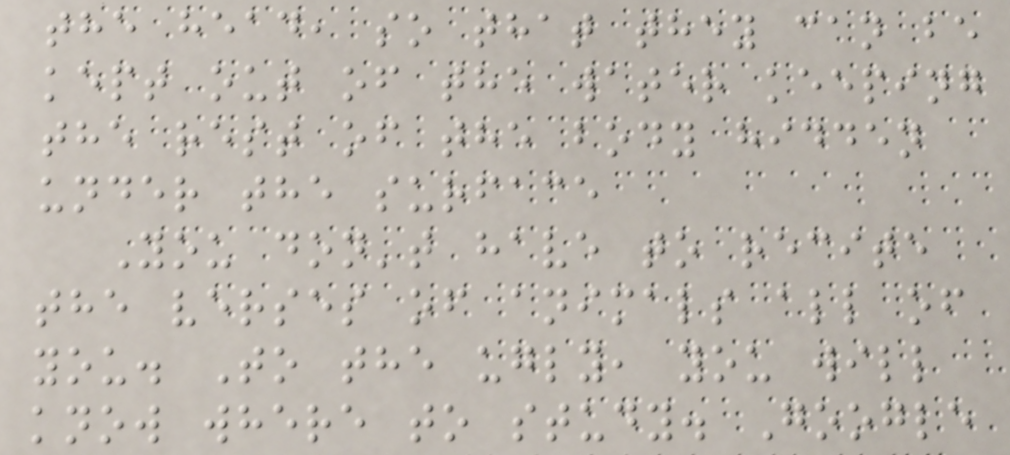the head, so that they can be
kept out of the water keeping
the rest of the body hidden
under the surface
You don't have to recite
the verses of animals all of
you. To the ugly, you will
know where to study. Google
